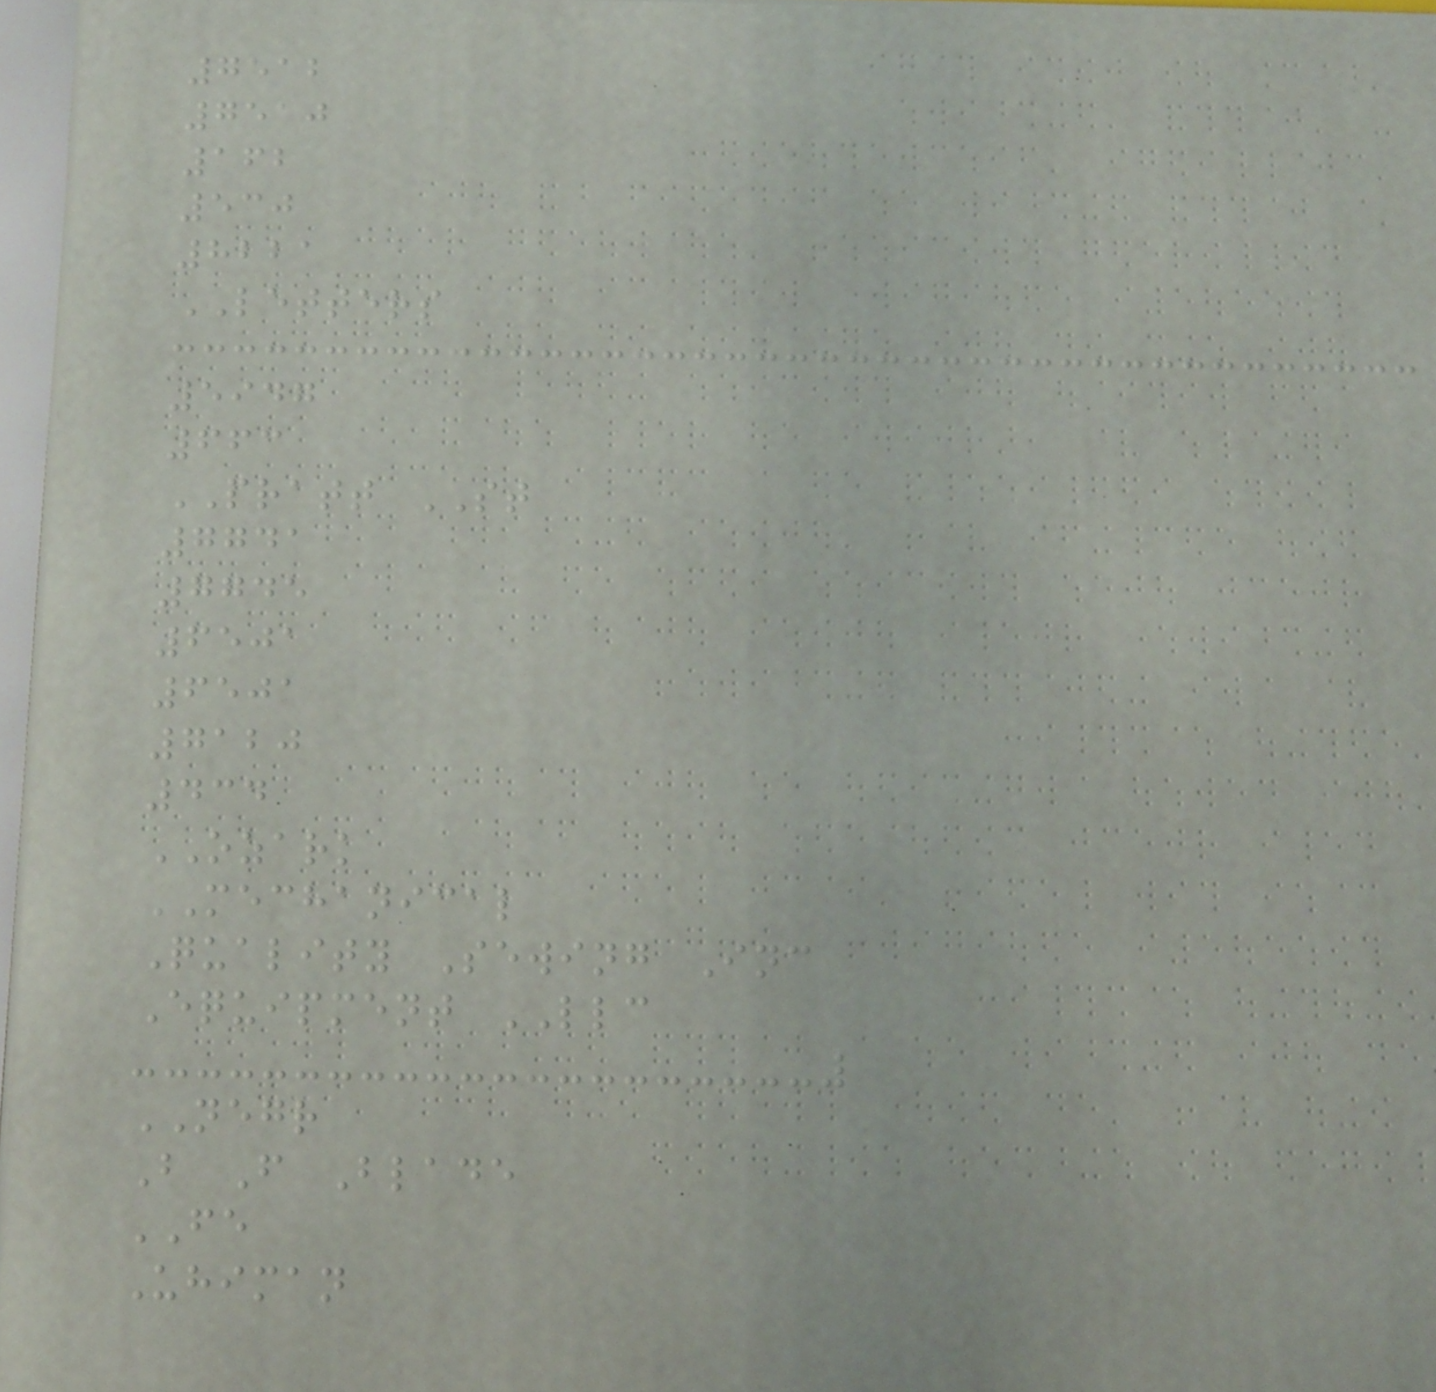7512
7510
162
530
8221
LETTERS
5947
663
PRATT ST
7741
7745
6501
6501
7120
434
OZARK
MECHANICAL
Quality Sewing Inc
Equipment LLC
NEGR
B F Blade
FE
Uhiman
